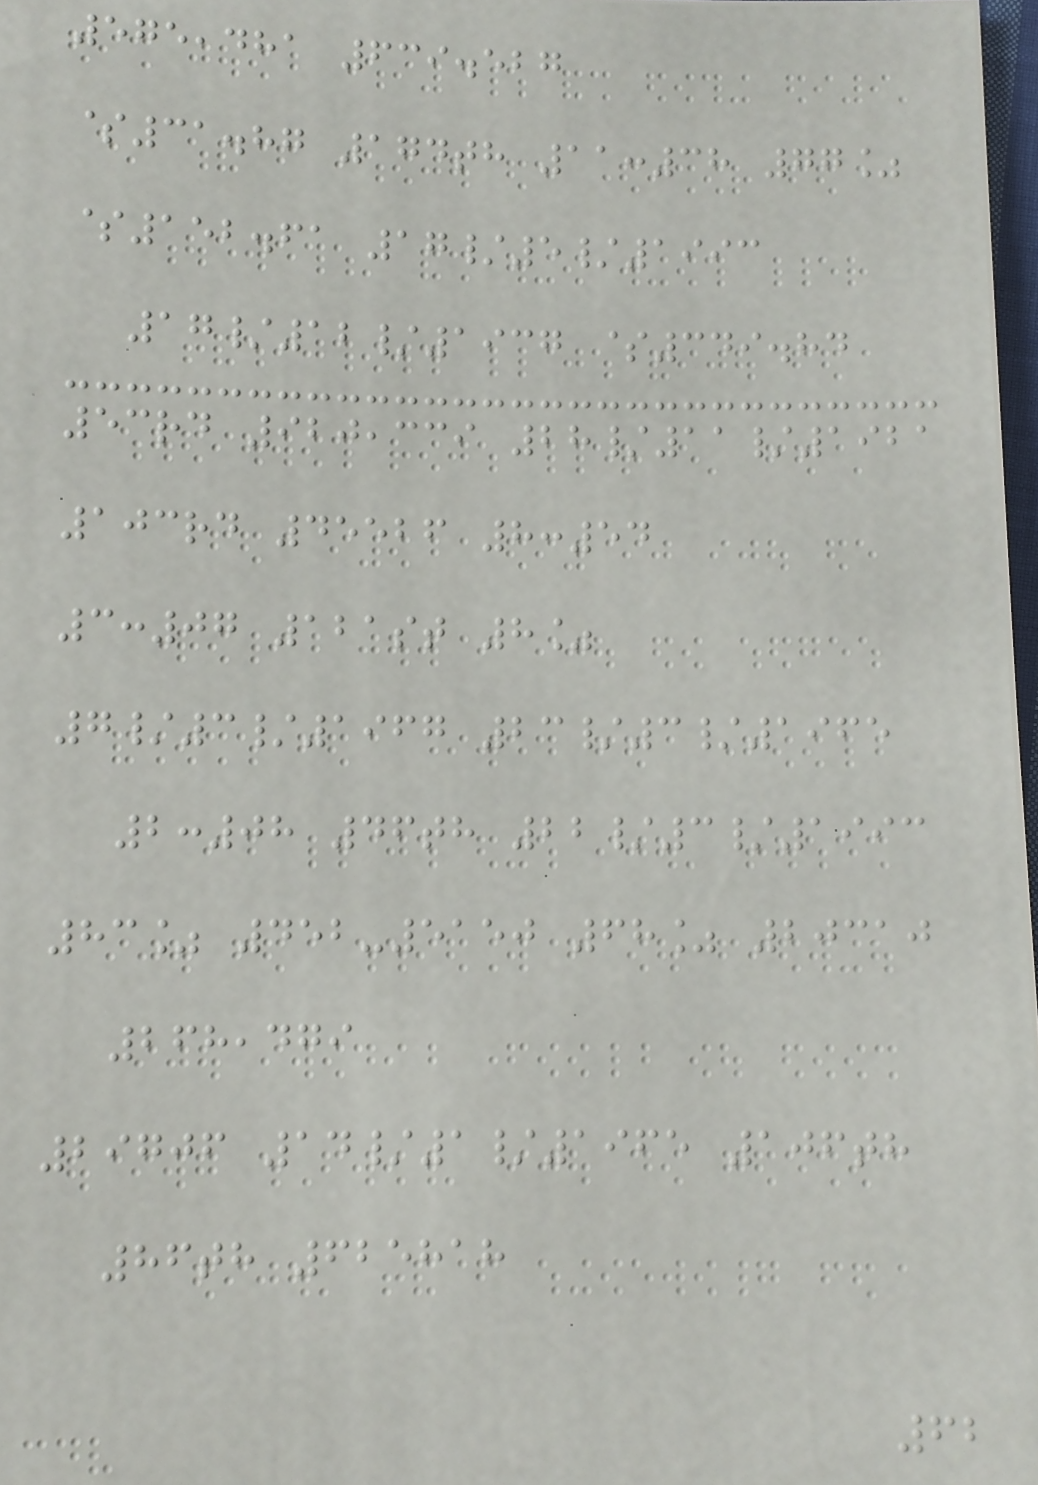575,481 639.527
$31.87 174th 11:38 77%
$152.61 17/5/1993
17/12/1937 $349.84
53rd 920,339 28/11/1921
103rd 45526 8:54
3:07 121st 8%
7/3/1967 23/3/1965
2:08 46th 22/3/1993
83% 452-5150 68% 20310
268,479
29706 14/1/1965 106th
86th 625818
62
